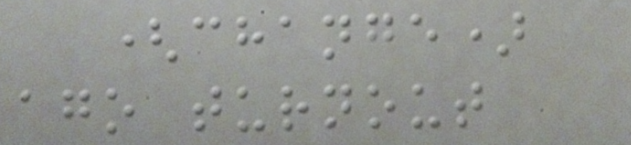(change)
ago turnout
